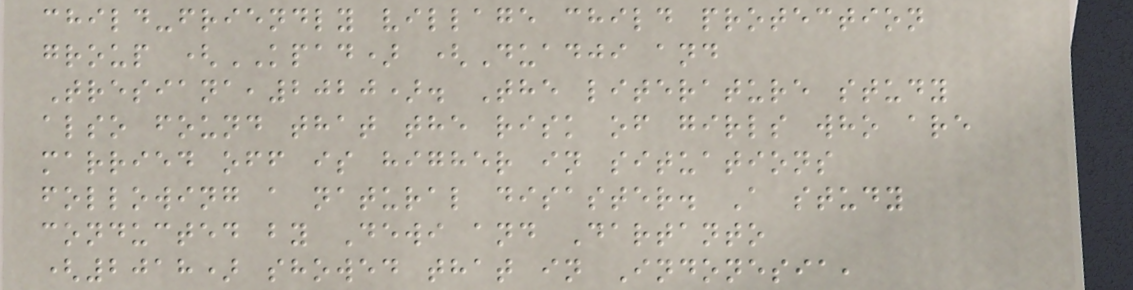child-friendly village child protection
group (KPAD) (Duadji and
Tresiana,2020). The literature study
also found that the risk of girls who are
married off is higher in situations
following a natural disaster. A study
conducted by Dewi and Dartanto
(2018) showed that in Indonesia,
